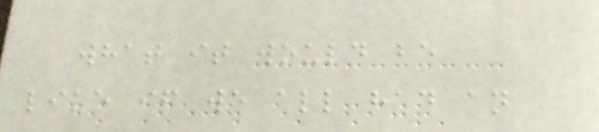what it would be
like if we all had an
